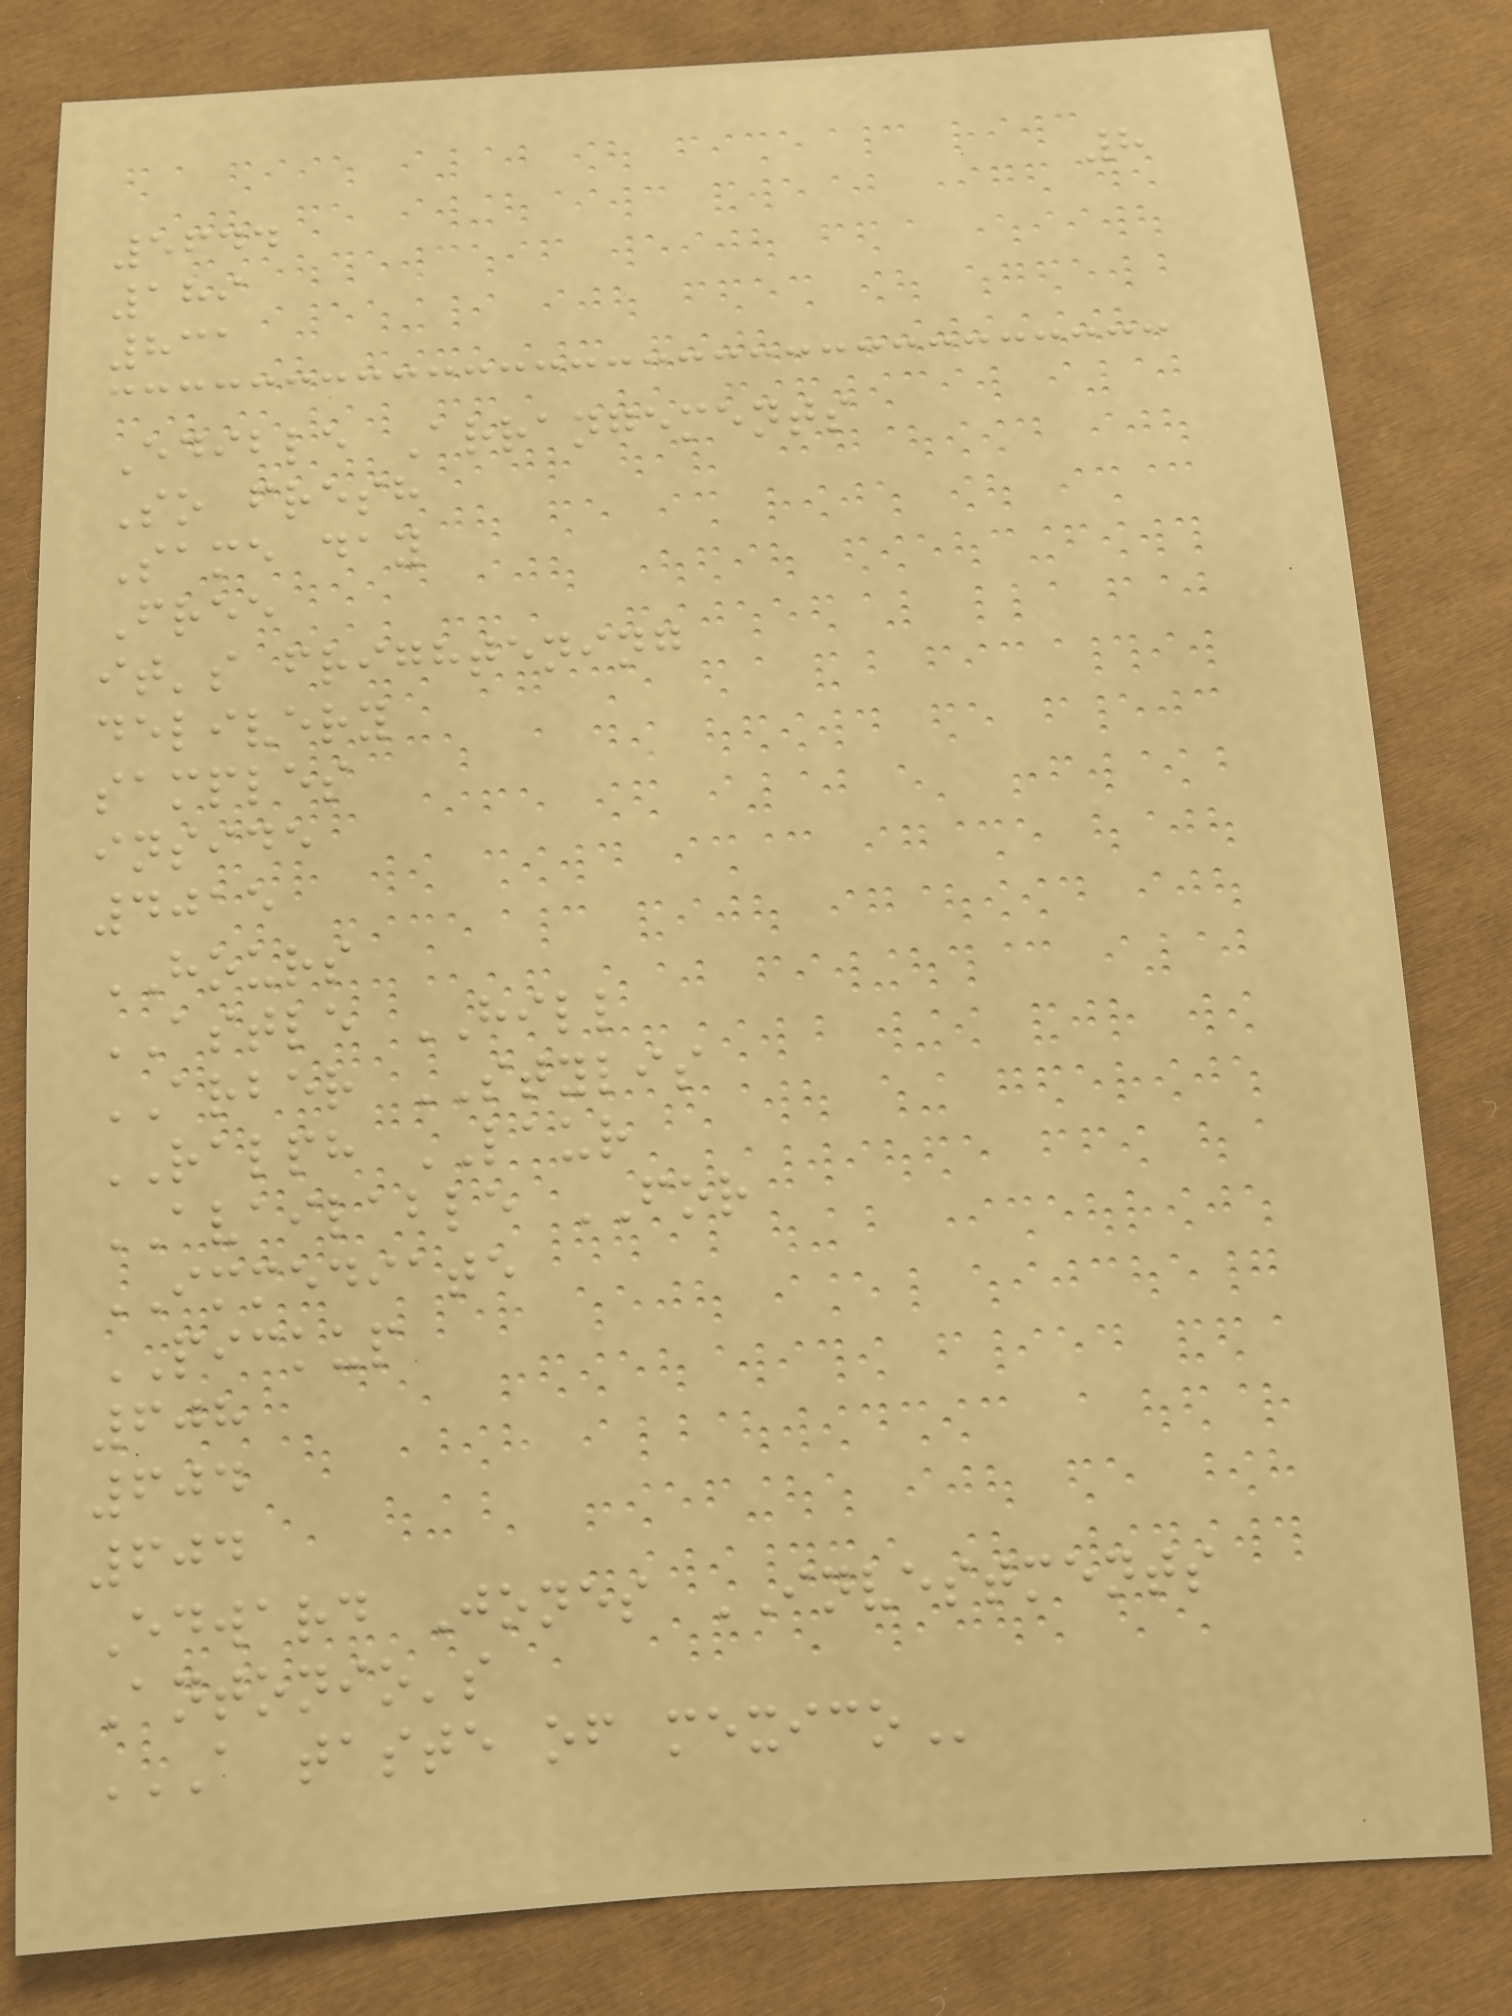8
5644
189
831
Edible Arrangements
So fresh
Same day
Free
it's frightening
delivery
samples
inside
4015
HOURS
ASTLE HILL
ARBER STYLIS
RALPH LAUR
AVAILABLE FOR
IMMEDIATE
PICKUP
608
604
604
Edward Jones INVESTMENTS
Antonio's
A TASTE OF MEXICO
